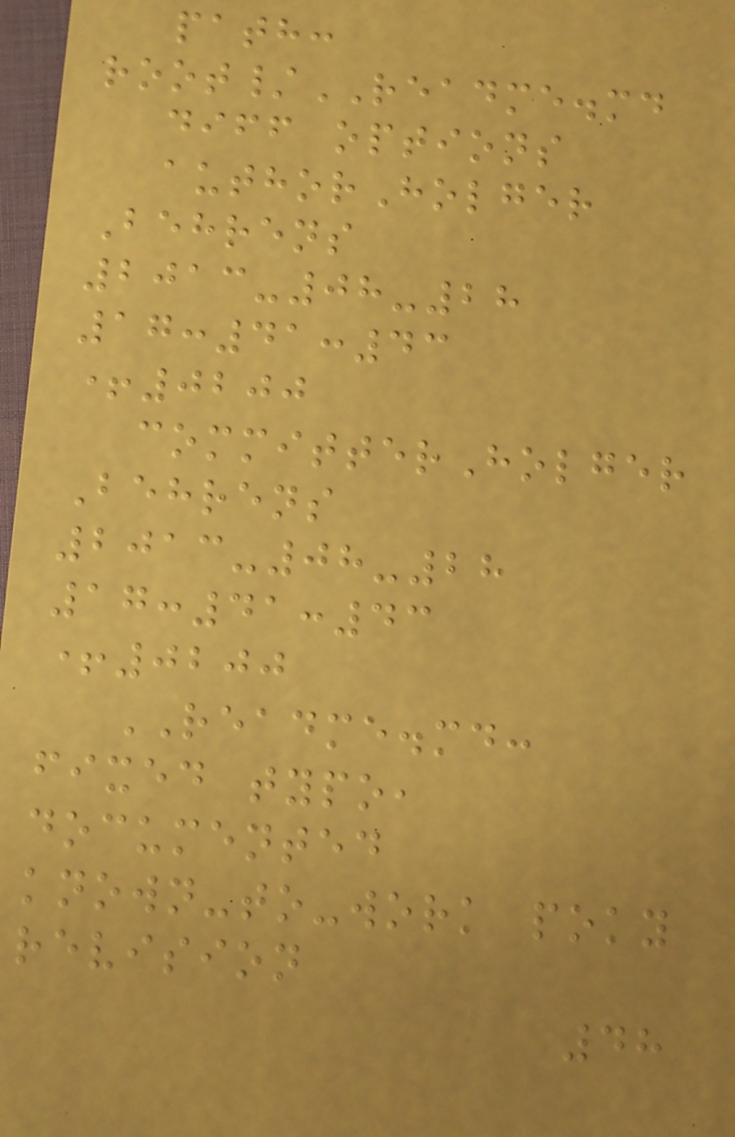path:
root/README.md
diff options
authorHolger
Behrens
2013-08-28
17:41:43
+0200
committerHolger
Behrens
2013-08-28
17:41:43
+0200
README.md:
fixed typo,
documented
known-to-work poky
revision
48
